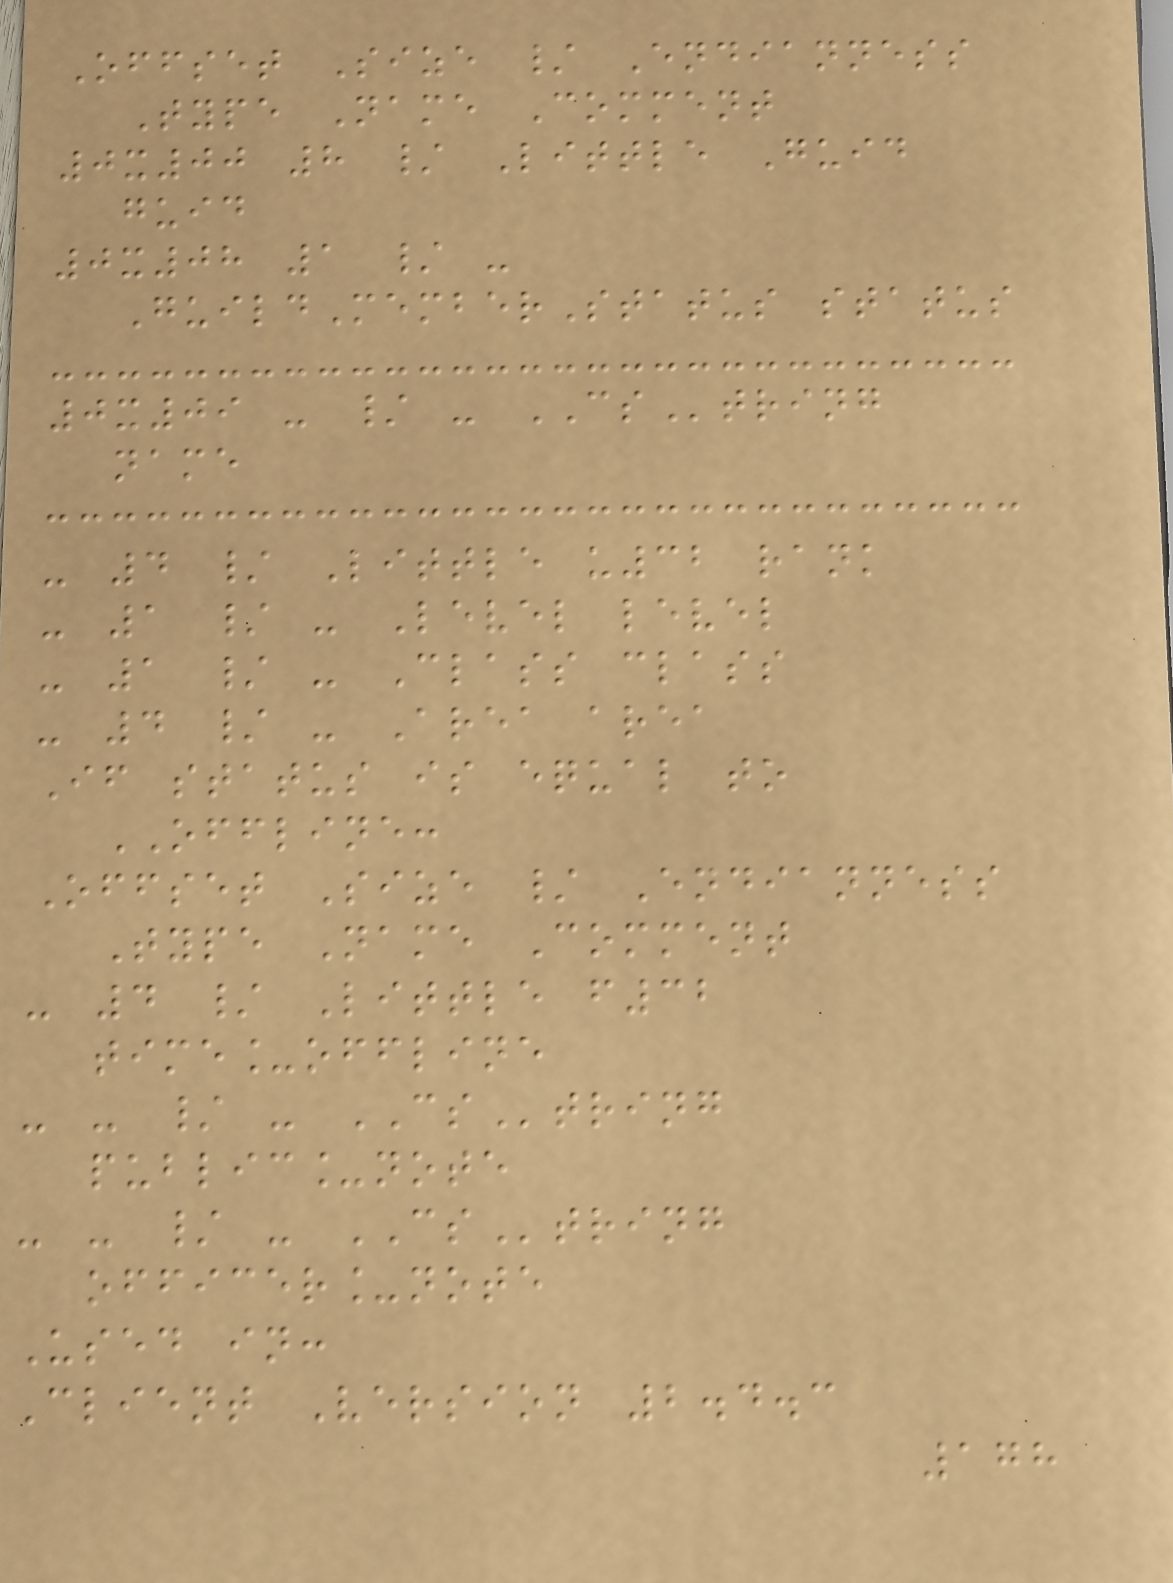Offset Size / Endianness
Type Name Comment
0x00 8 / Little Guid
guid
0x08 1 / -
GuildMemberStatus status
0x09 - / - CString
name
- 4 / Little u32 rank
- 1 / - Level level
- 1 / - Class class
- 4 / - Area area
If status is equal to
OFFLINE:
Offset Size / Endianness
Type Name Comment
- 4 / Little f32
time_offline
- - / - CString
public_note
- - / - CString
officer_note
Used in:
Client Version 2.4.3
178
